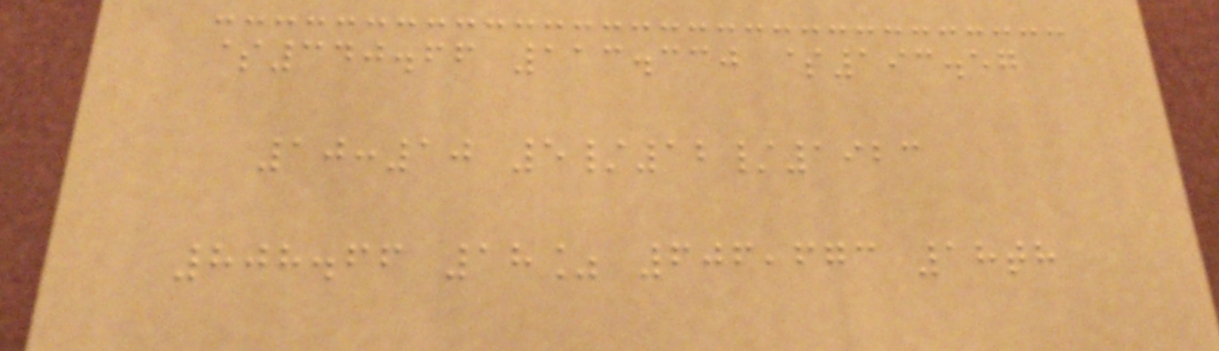$340.66 113.330 $193.57
10:10 5/12/1923
808.66 18% 606,673 18th
